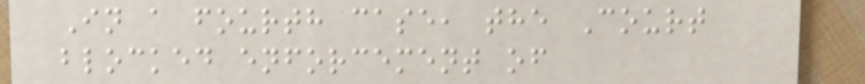In a fourth case, the Court
blocked enforcement of
